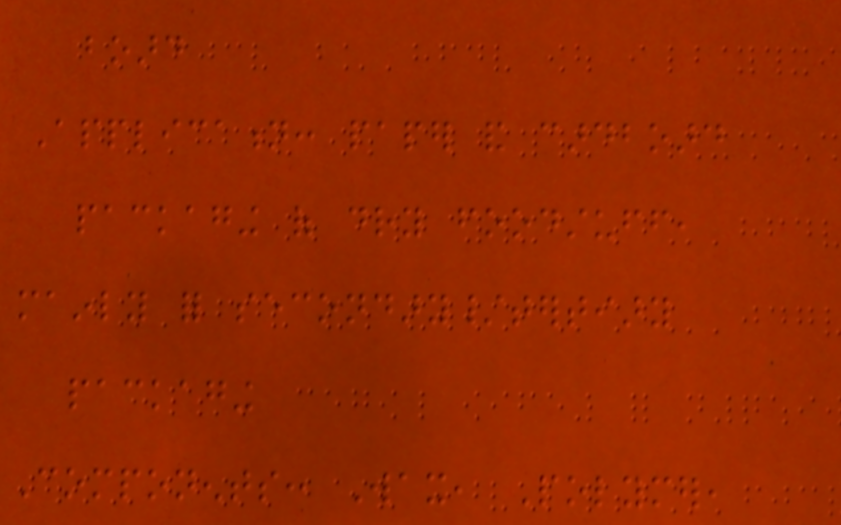board
Application: paper and cardboard
packaging of dry foodstuff,
mainly for secondary/tertiary
packaging
Components: Wax, Polymer,
